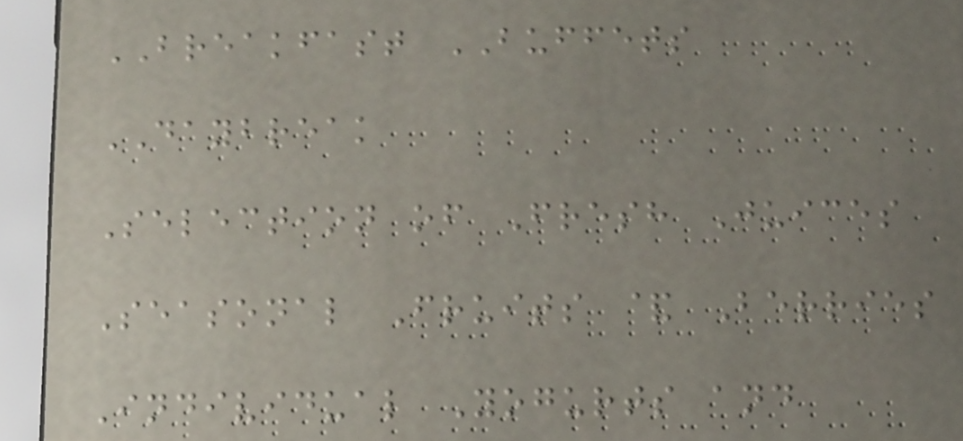BREAKFAST BUFFETS
DAYBREAK
Selection of Fresh Juices
Seasonal Fruits & Berries
Individual Yogurts and
